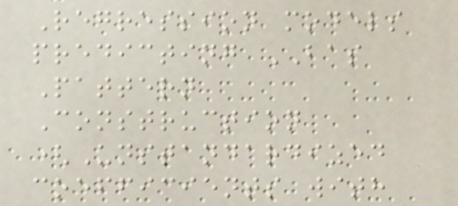Regression models
predicting BAS
Pattern
Construction
(Unstandardized
coefficients with
